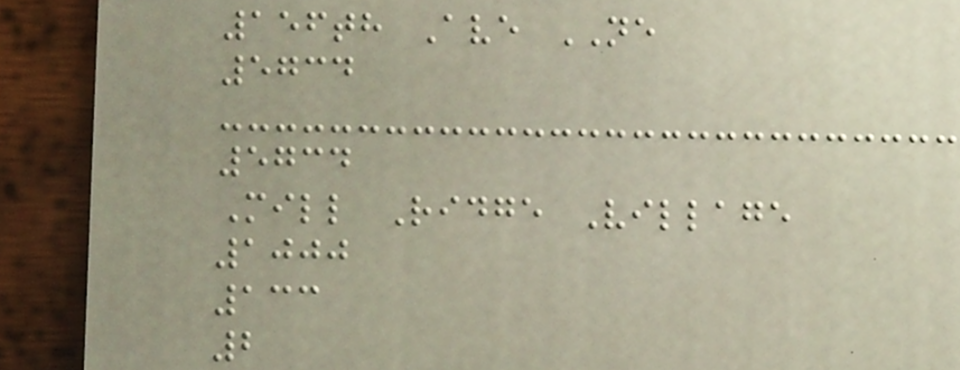156th Ave NE
5734
5734
Mill Ridge Village
1000
133
2
